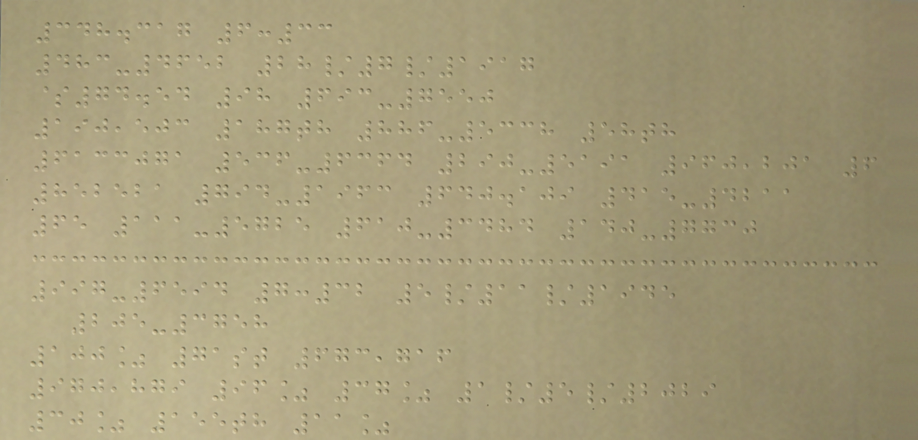348.317 6:33
483-4652 28/7/1917
$74.54 98 693-7550
190,503 187th 886-5338 58th
6133071 536-6364 290-5191 960,201 6
852521 794-1963 640.109 415-4211
65 111-5725 610-3484 140-7730
997-6594 7:32 5/11/1945
205-3758
100% 71st 673,716
970,879 96% 37% 1/5/2029
30% 155th 11%
